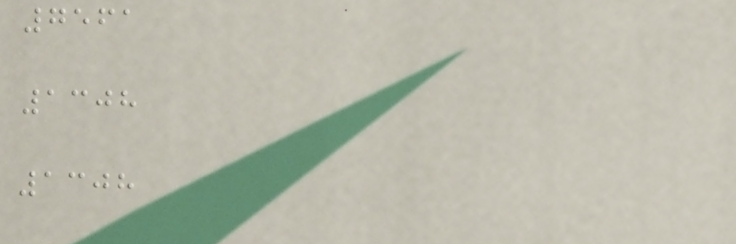7561
1308
1308
